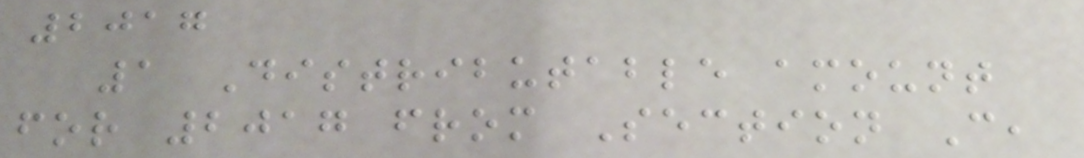2017
1 Distributable amount
for 2017 from Section C,
